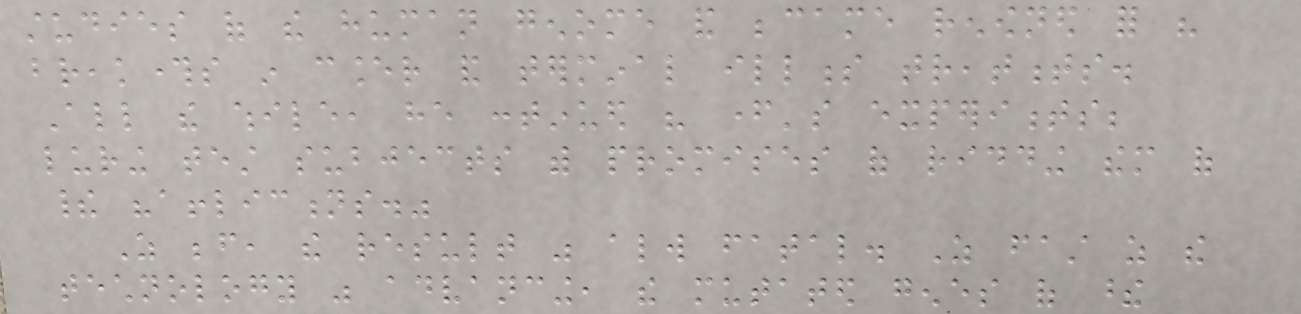studies of the human genome and became renowned for his
breakthroughs in cancer and terminal illness treatments.
All the while, he continued his father's experiments;
luring test subjects with promises of ridding them of
their "afflictions."
As before, the result was always fatal. As fast as the
technology was advancing, the mutated genes of these
